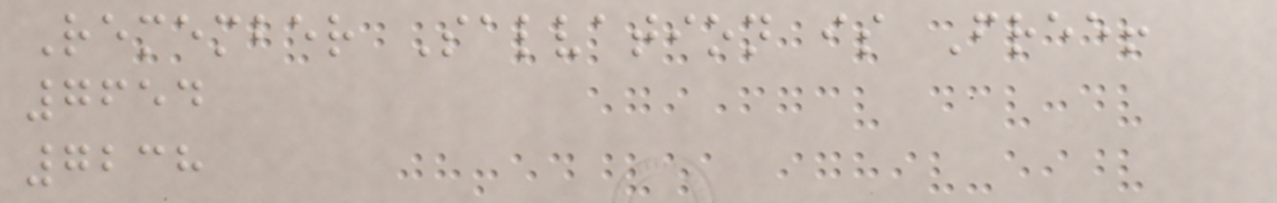Remember Salvation is Free!
7654
7238
